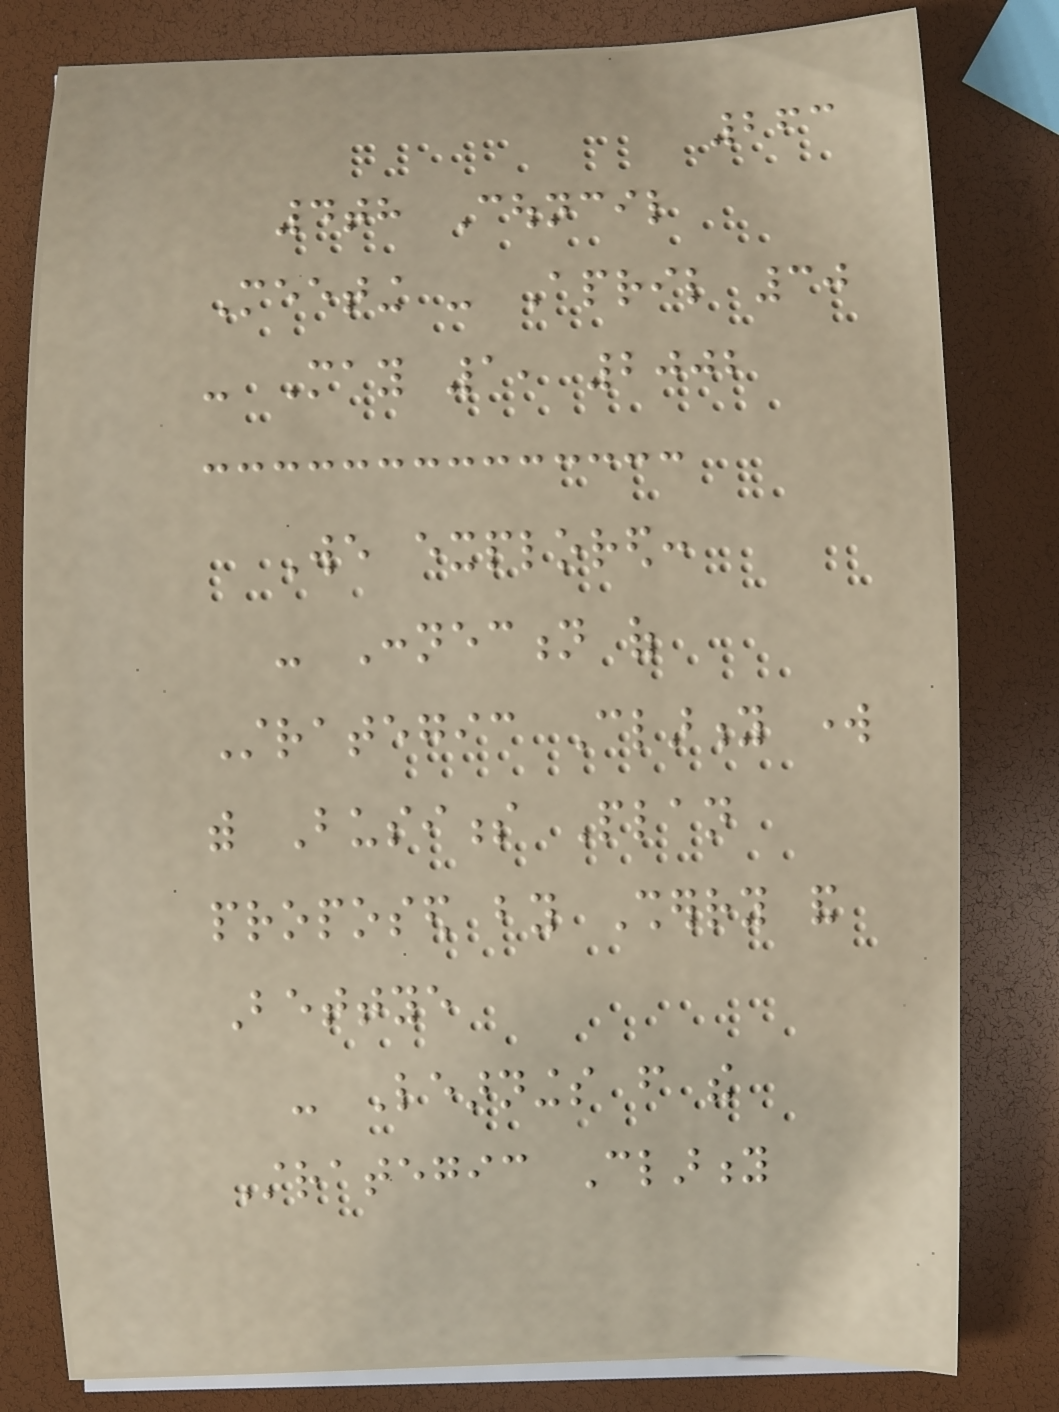263
4th Council
Meeting - April 30
- May 1, 2002
We explored:
- Connection of
Strategic Clarity work
with Business Plan
proposed by Sherry and
Bettye
- Learnings from the
Strategic Clarity
